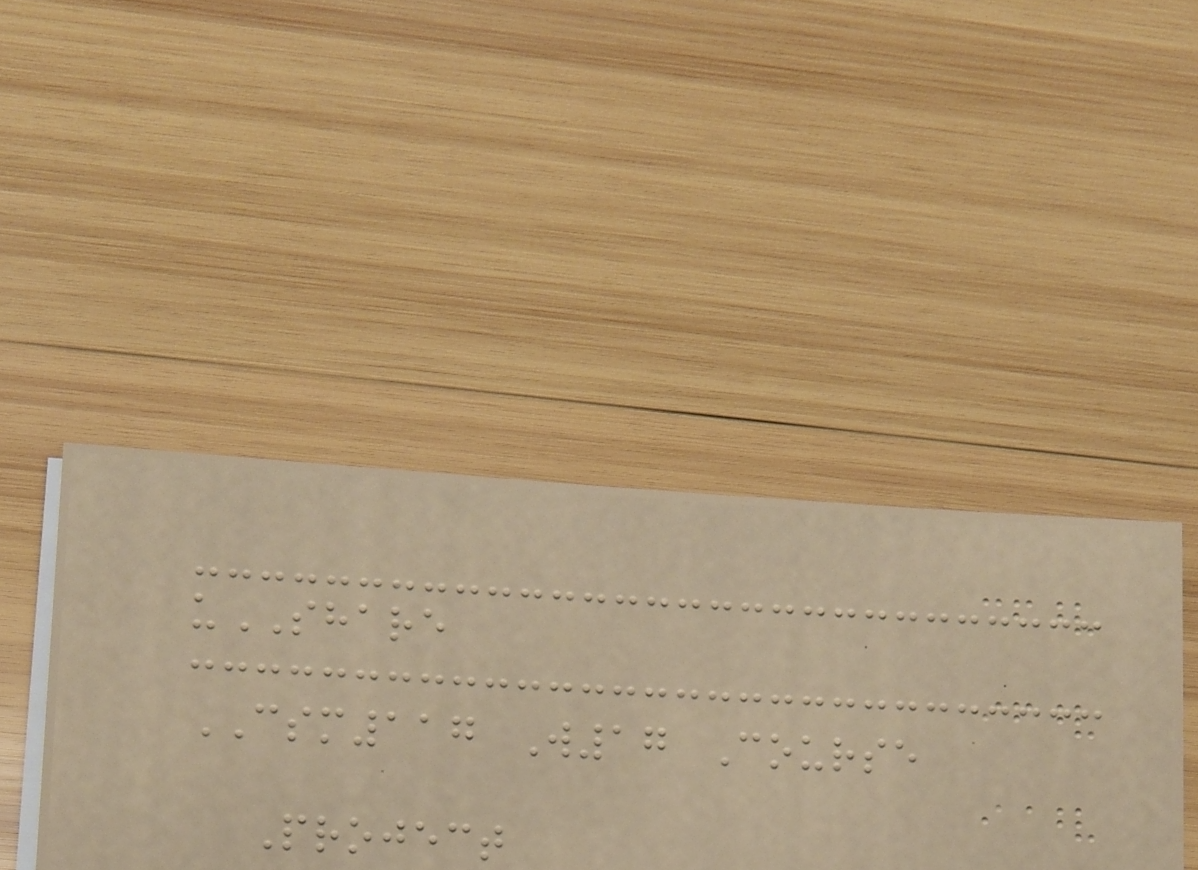uSHARE
CSM117 W17 Course
Project
